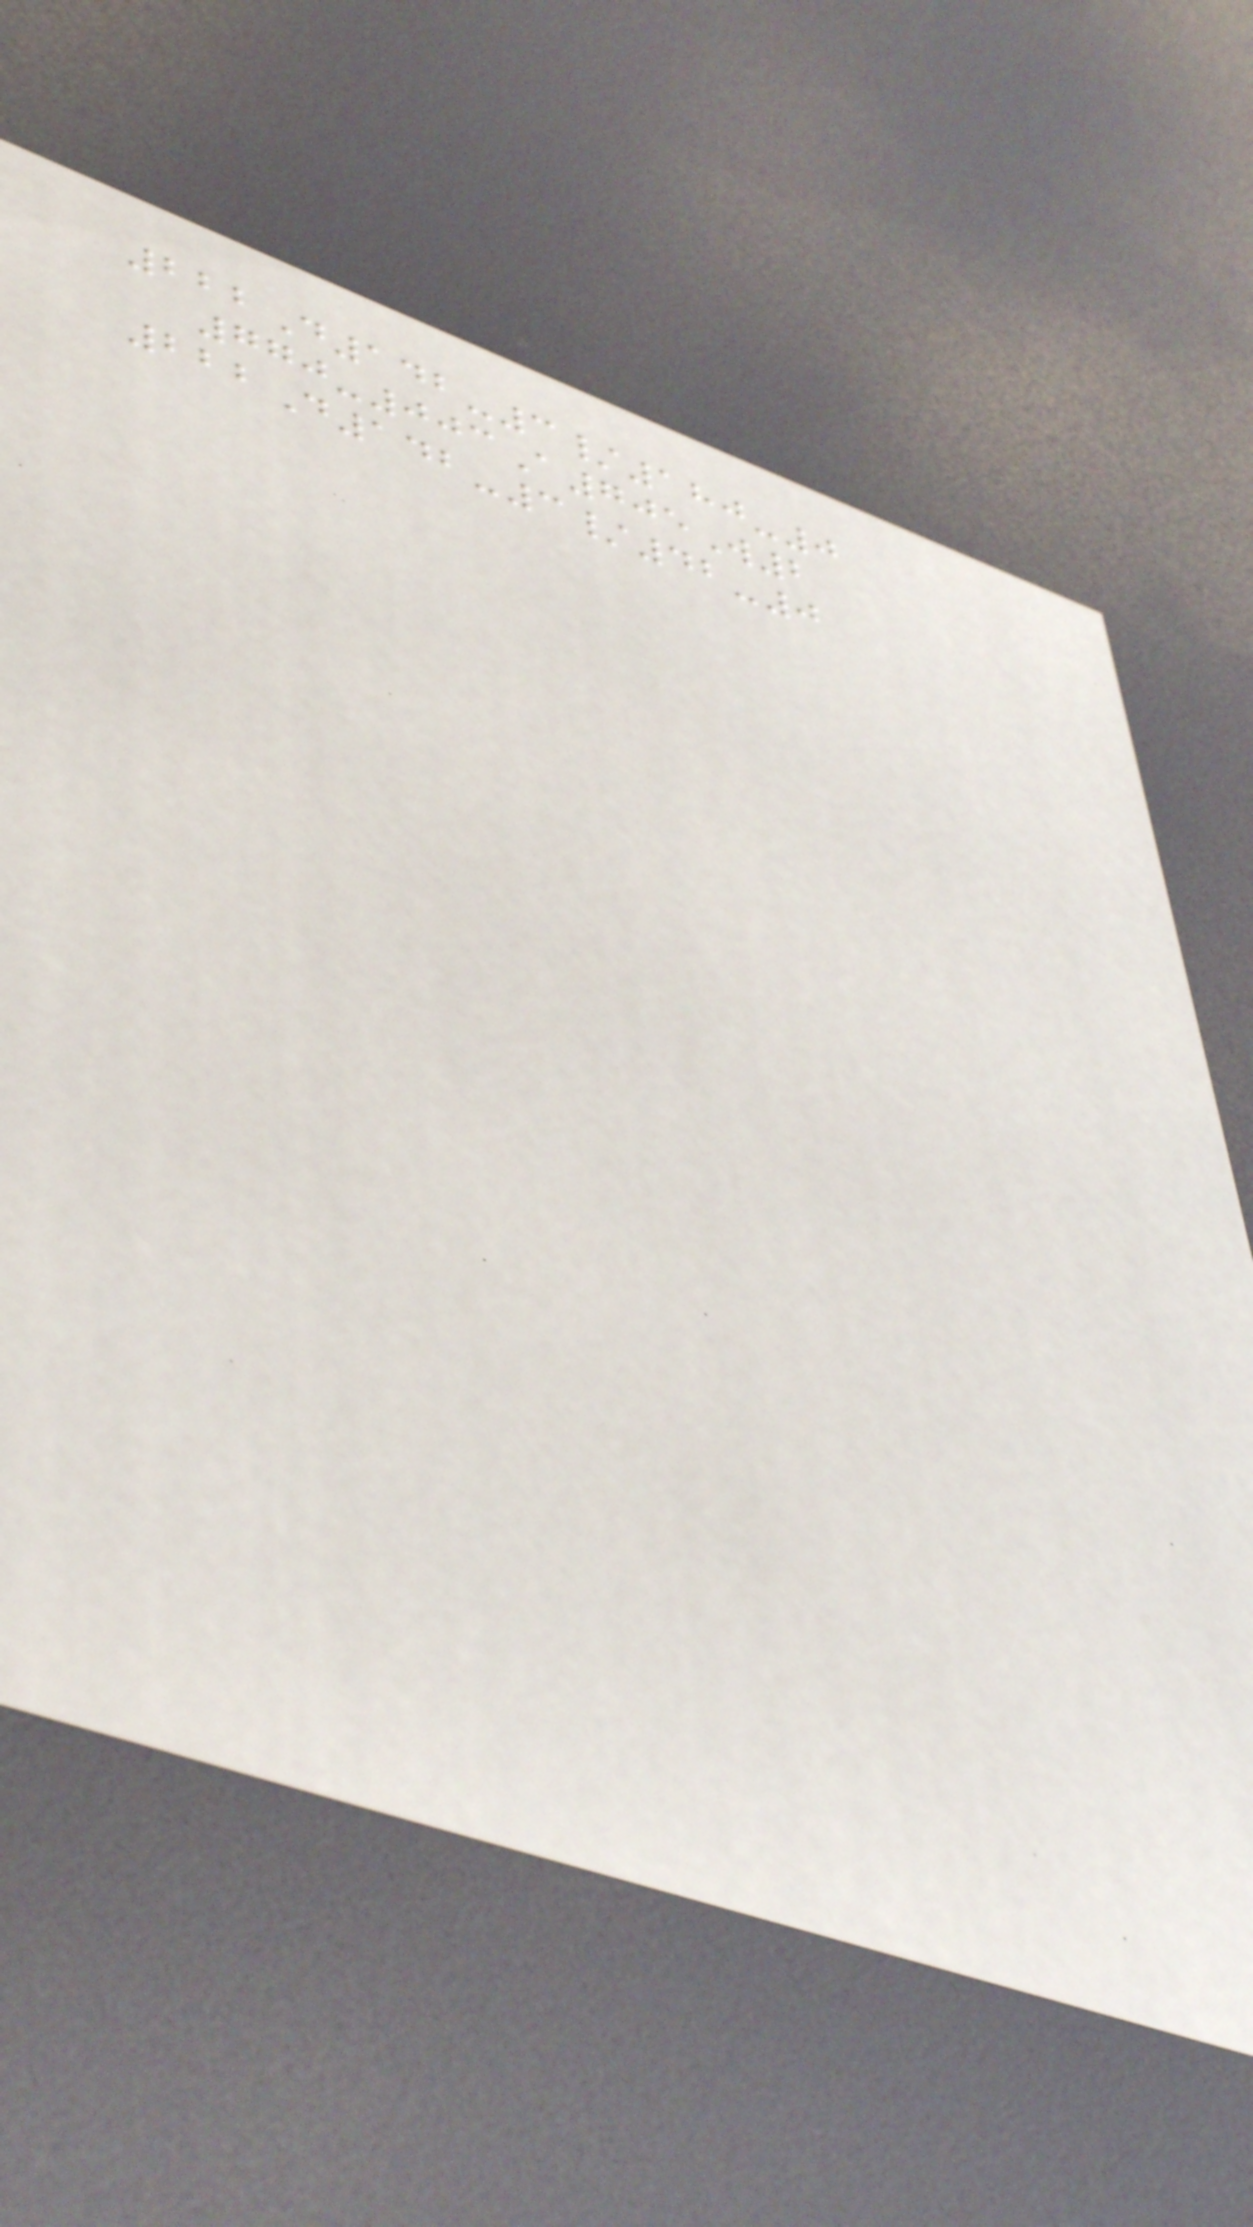222D142-3/180-0
770-003A705W2
222D142-3/42-0
